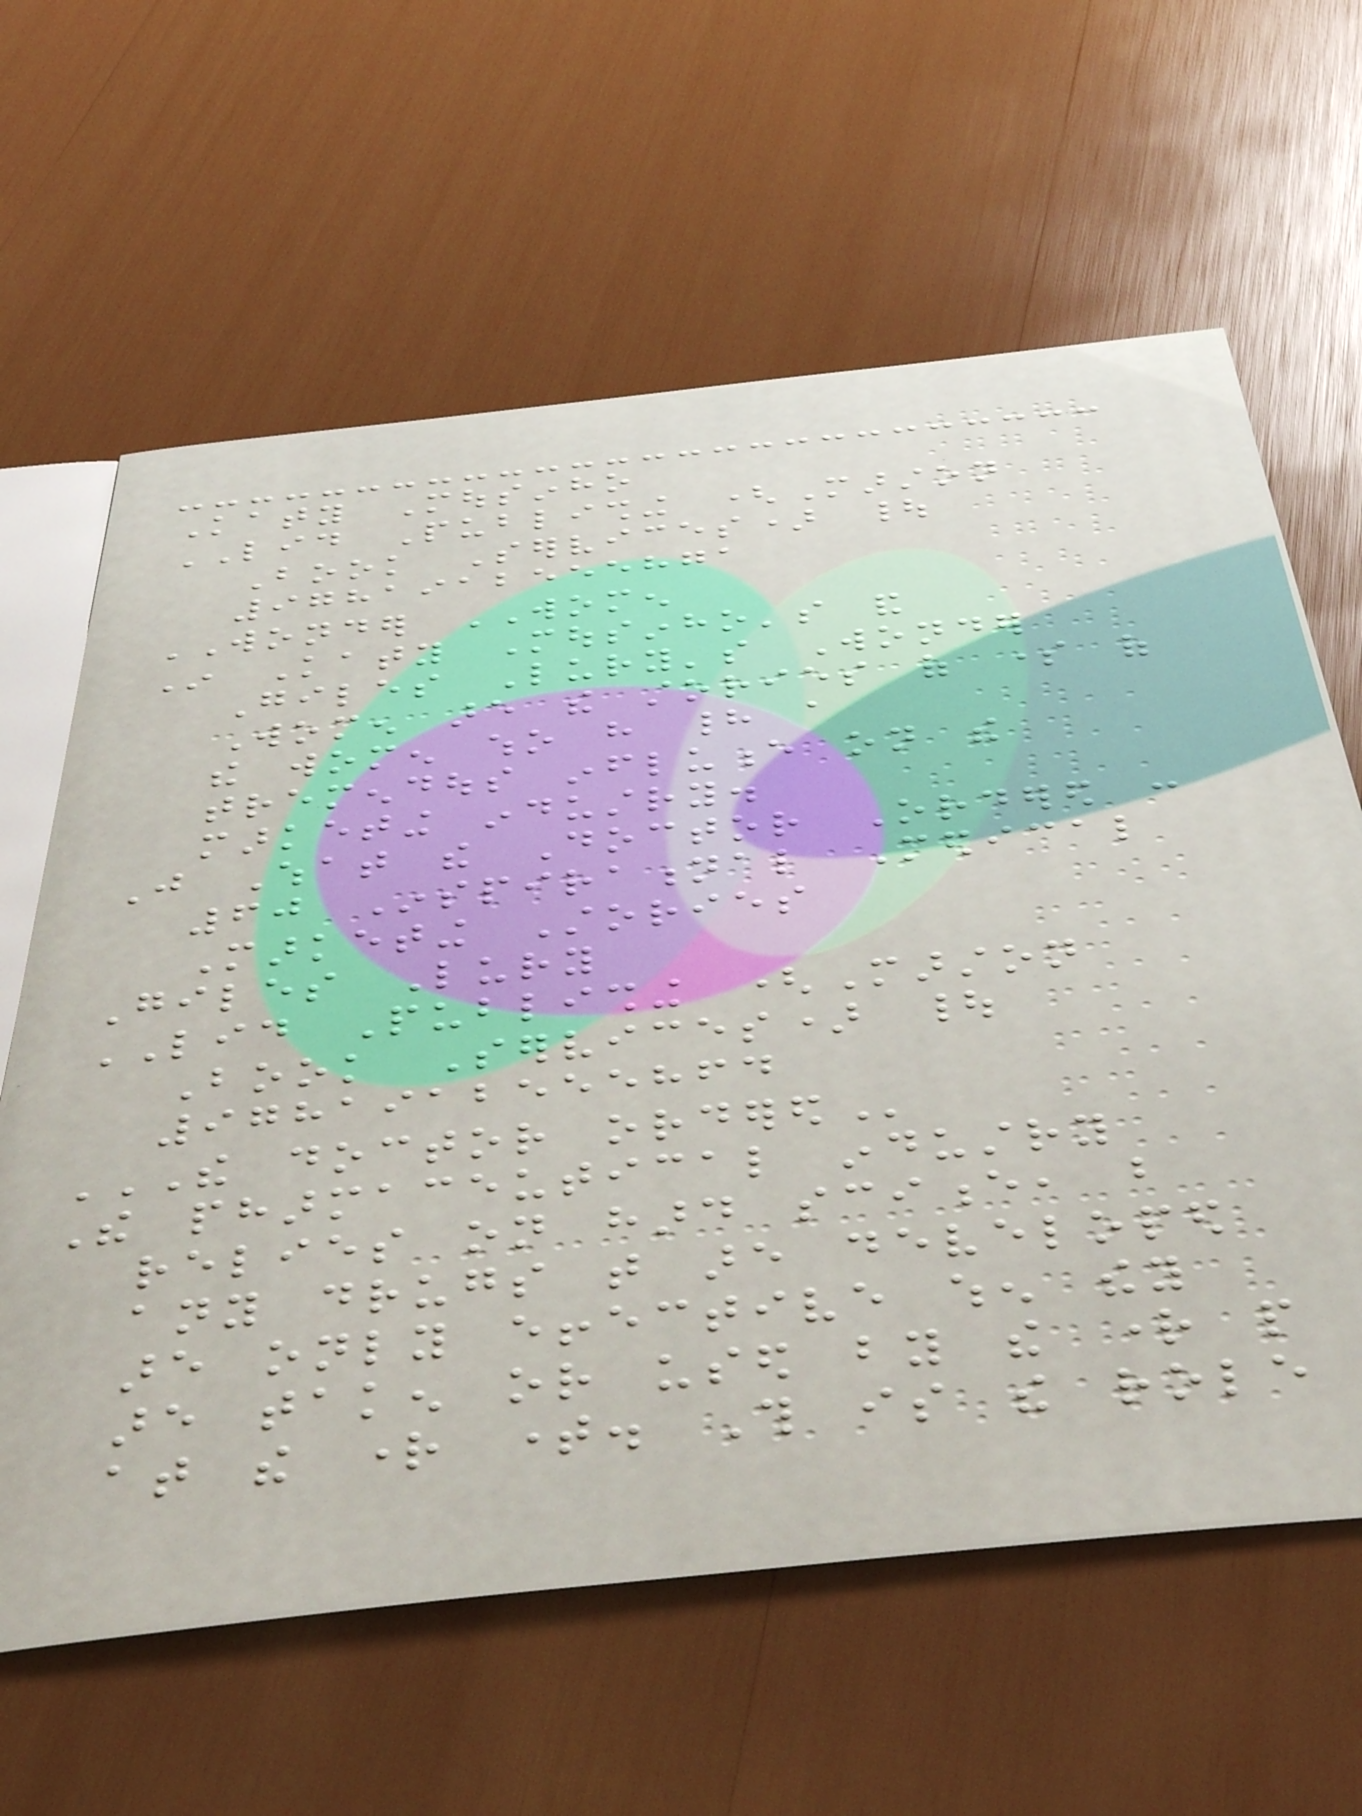Katy Mousinho
LID Publishing (Marston
Book Services) |
9781912555871
WONDER WOMEN
In Katy Mousinho's and
Giles Lury's Wonder
Women are the stories of some of
the women who have had a
tremendous influence on the
marketing industry.
Just What the Doctor Ordered :
60 Inspirational Medical
Marketing Stories
Giles Lury
LID Publishing (Marston
Book Services) |
9781912555864
THE DOCTOR ORDERED
The pharmaceutical industry
relies on hard science, but
any drugs that are developed
are only effective when they
are taken or used by the right people
at the right time. This is the role
